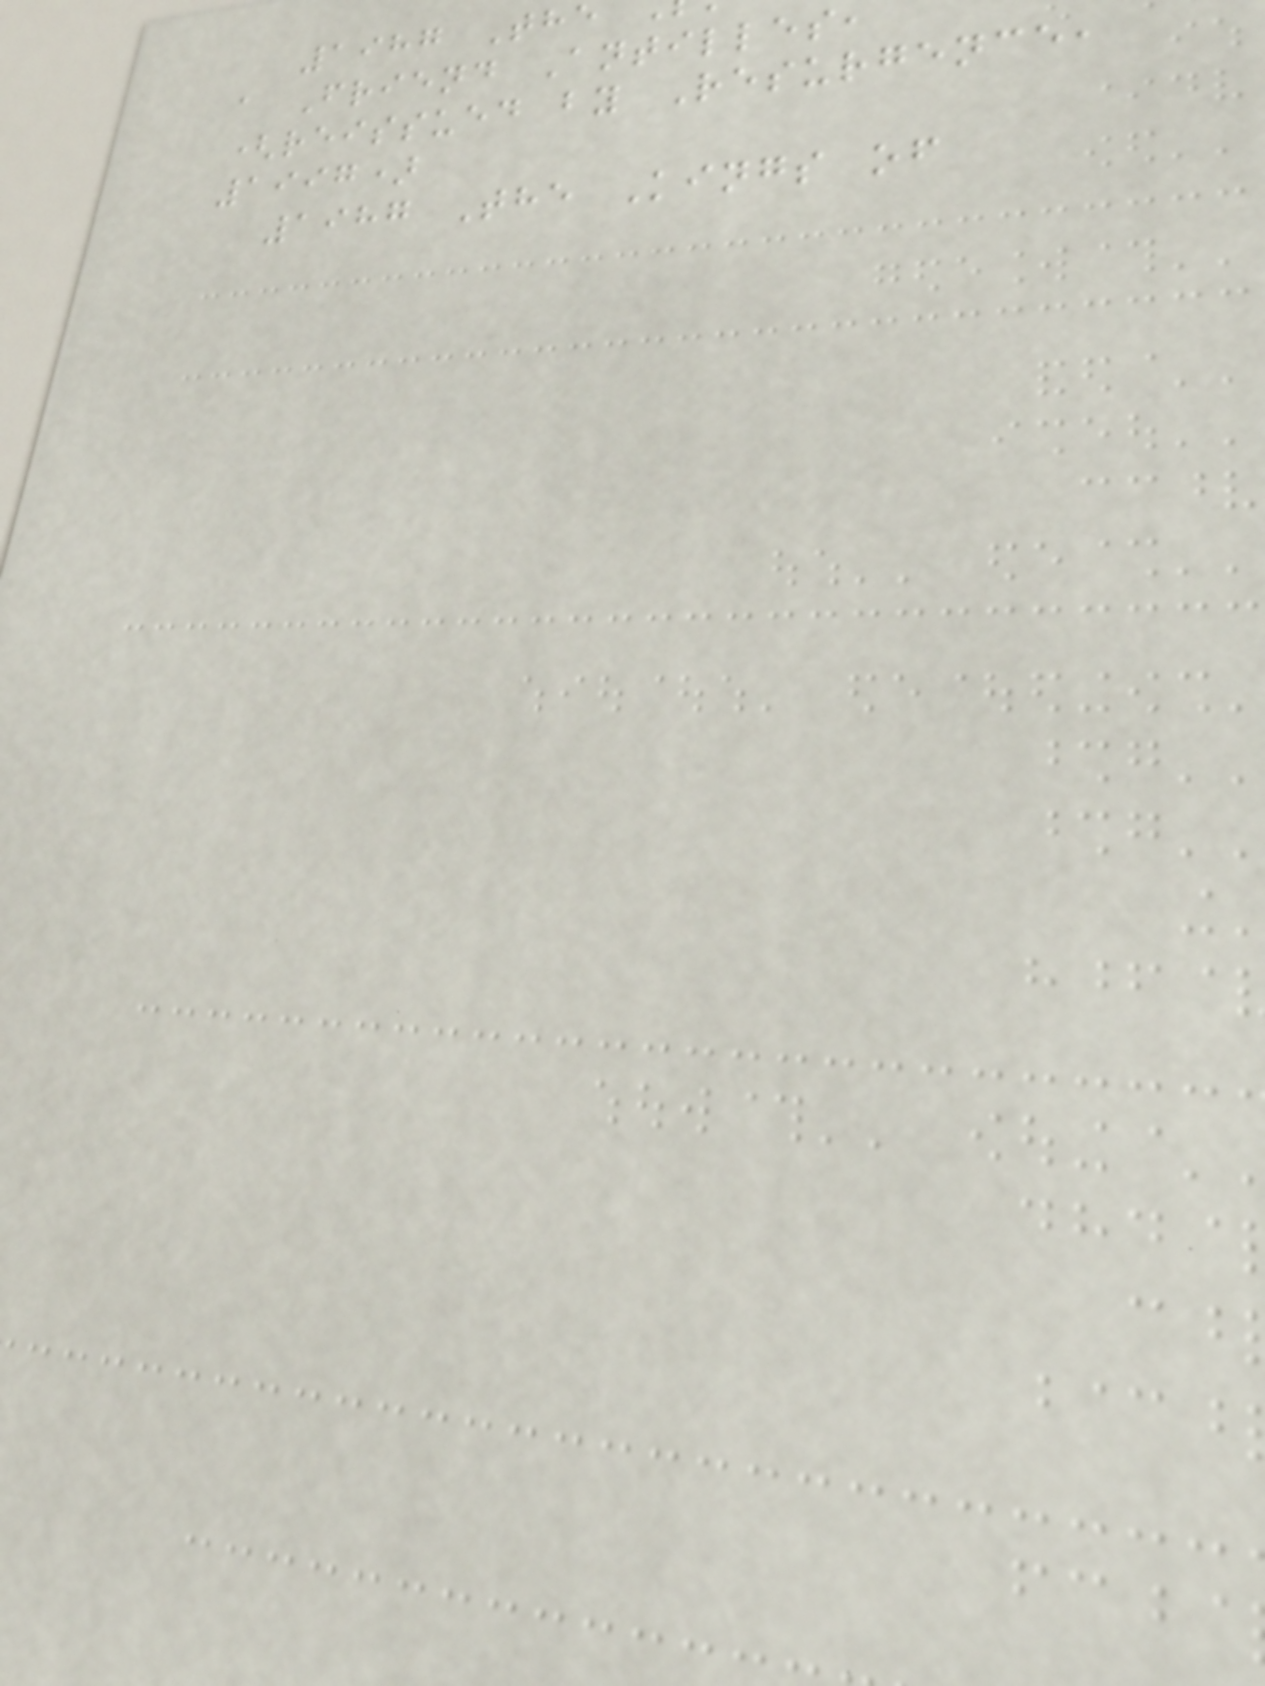1987 The
a Friend Antilles,
(reissued by Resurgence,
1997)
1987 The Kings of
